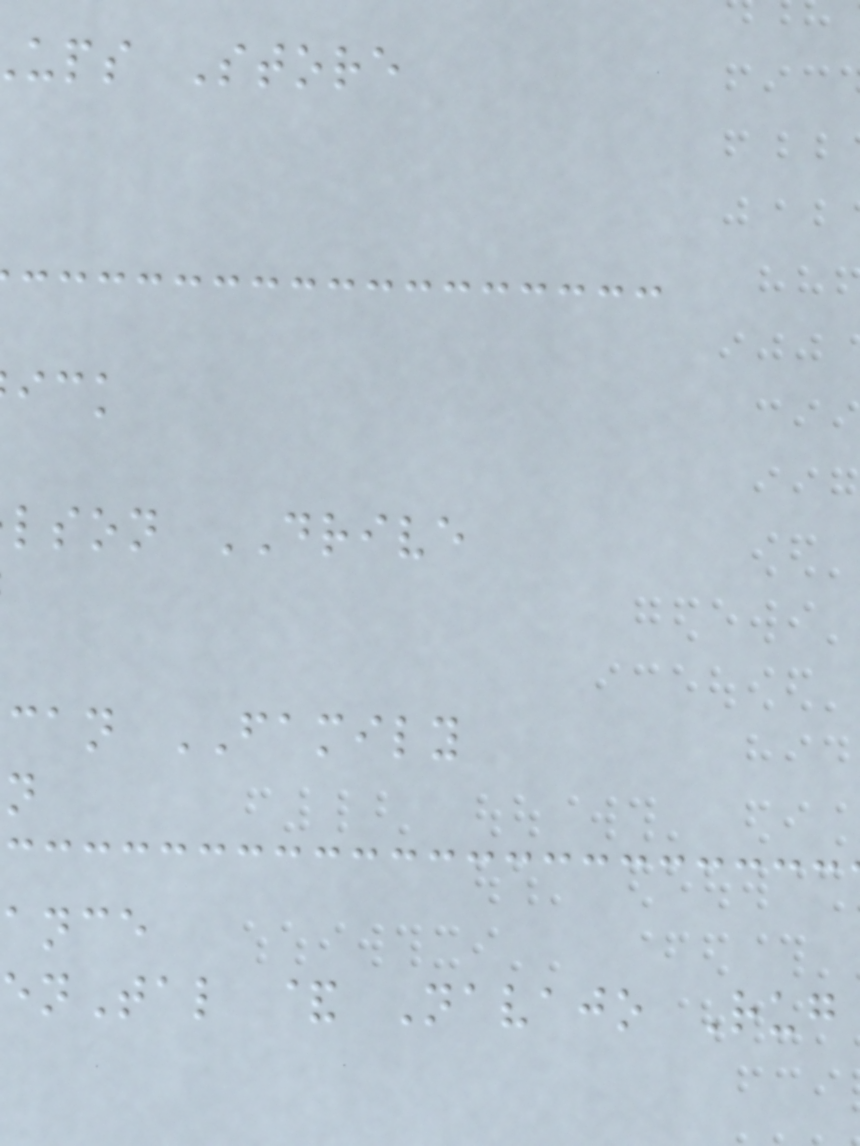ups Store
lson DRIVE
can FAMILY
ance
enTal & Navajo Rug
